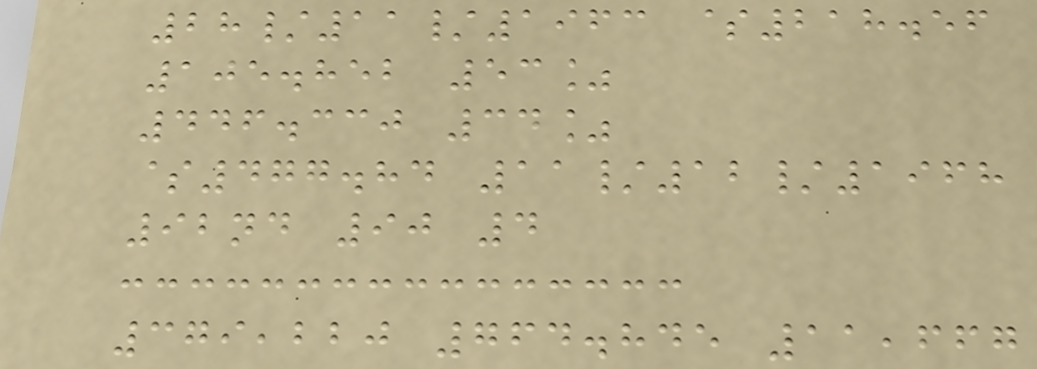28/11/1963 $218.56
105.852 53%
446.330 34%
$477.84 11/12/1968
92nd 90 4
379,220 764.845 11,667
